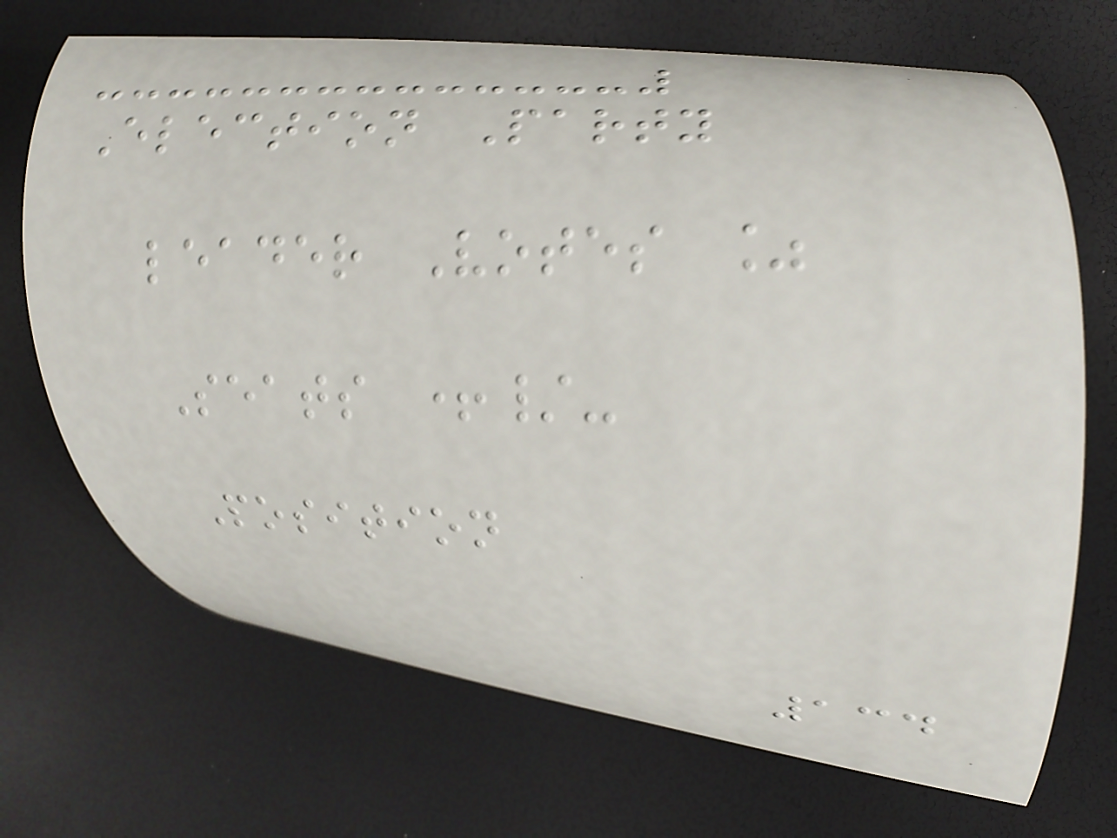Election Party
leader Votes %
Seats +/-
Position
134
